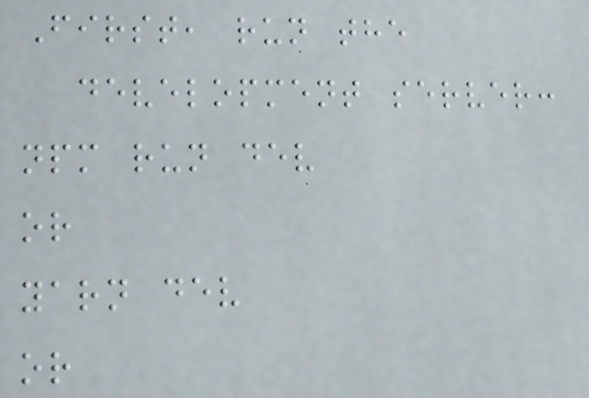First, run the
development server:
npm run dev
or
yarn dev
or
